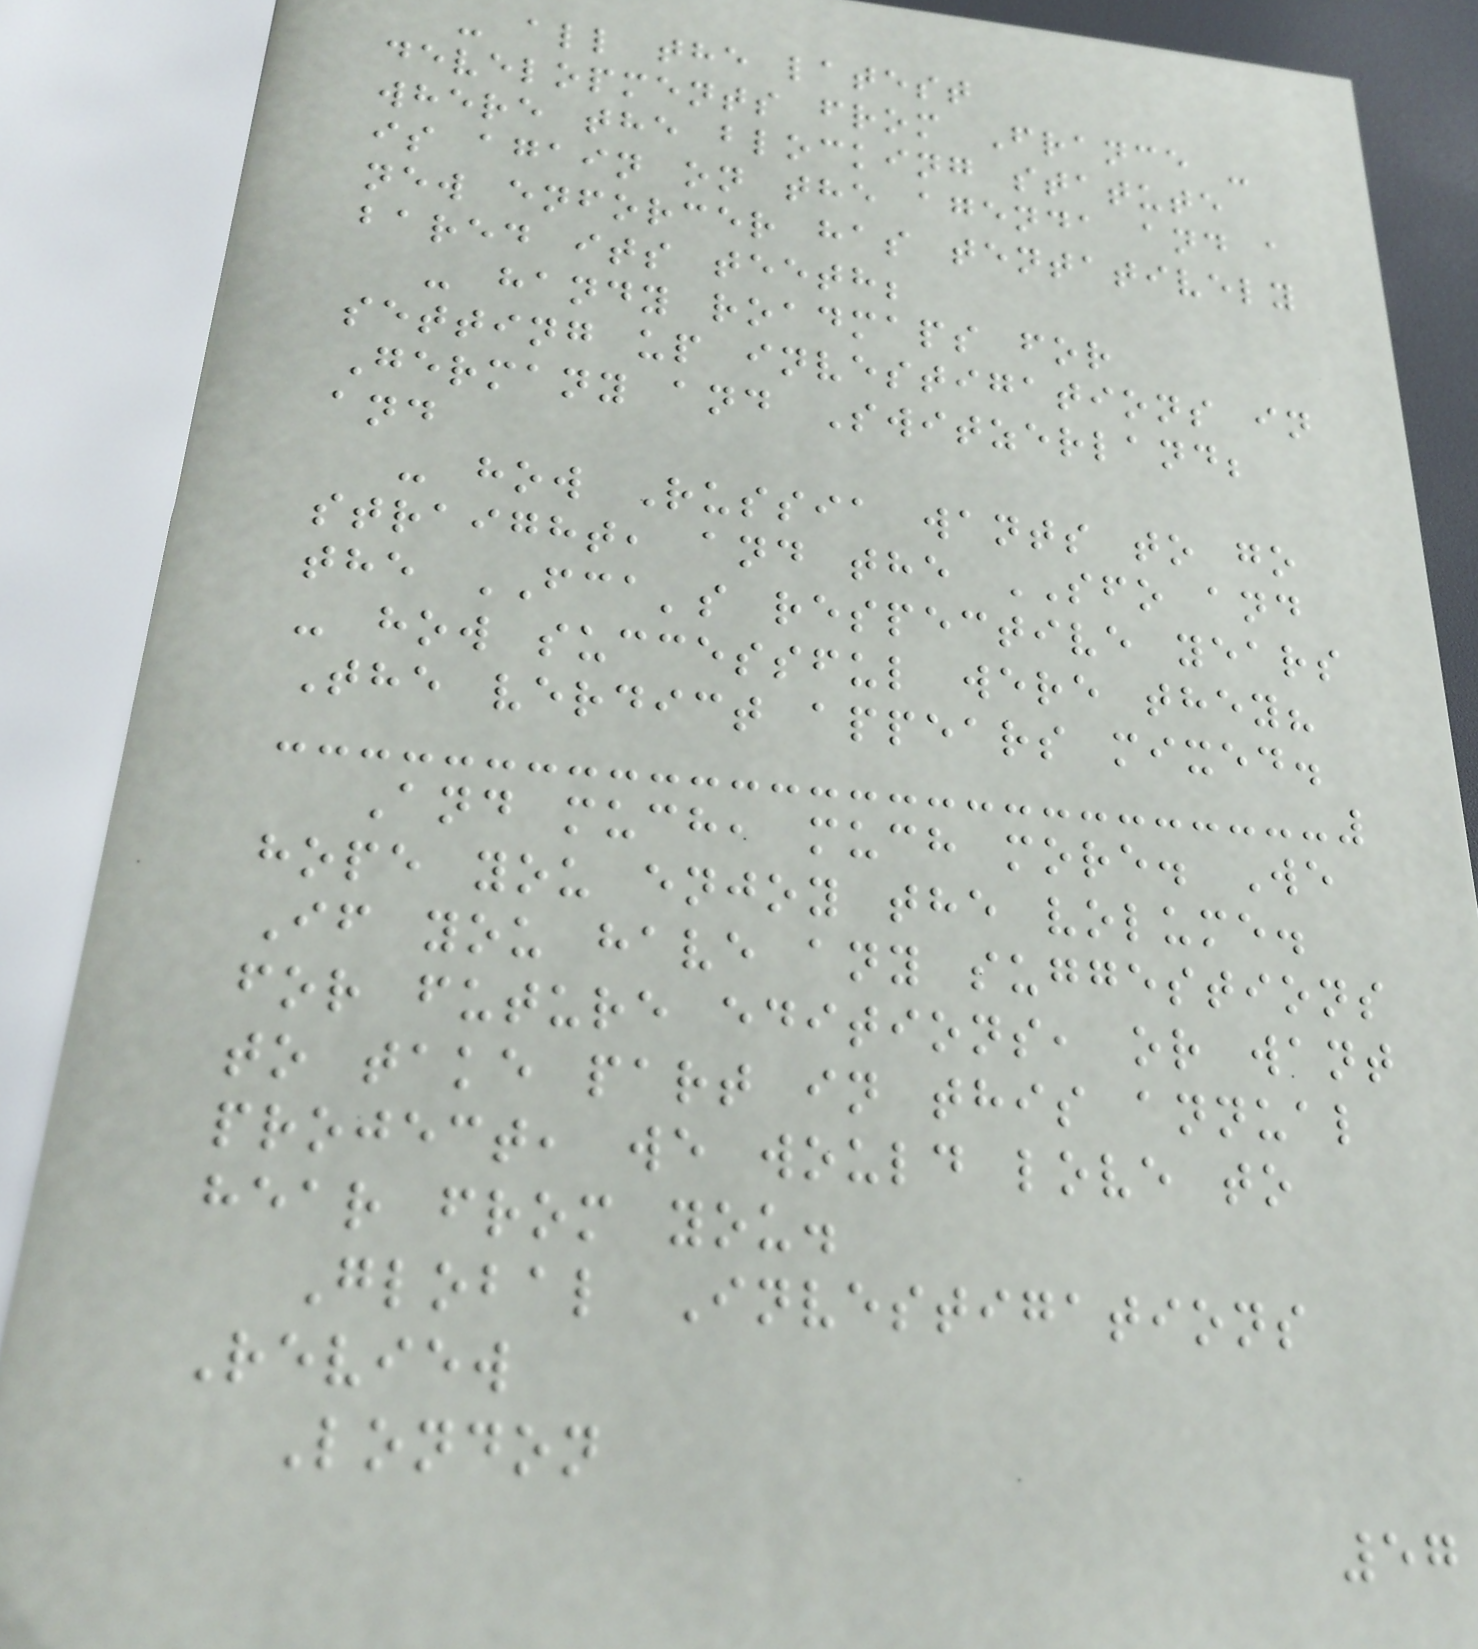- all the latest
developments from France -
where the blocking statute
is again on the agenda and a
new enforcer has tentatively
bared its teeth;
- handy roadmaps for
setting up investigations in
Germany and Switzerland;
and
- how Russia wants to go
straight, and the SFO and
the FCA's respective years
- how successful were they?
The verdict appears mixed.
And much, much more. We
hope you enjoy the volume.
If you have any suggestions
for future editions, or want
to take part in this annual
project, we would love to
hear from you.
Global Investigations
Review
London
57
